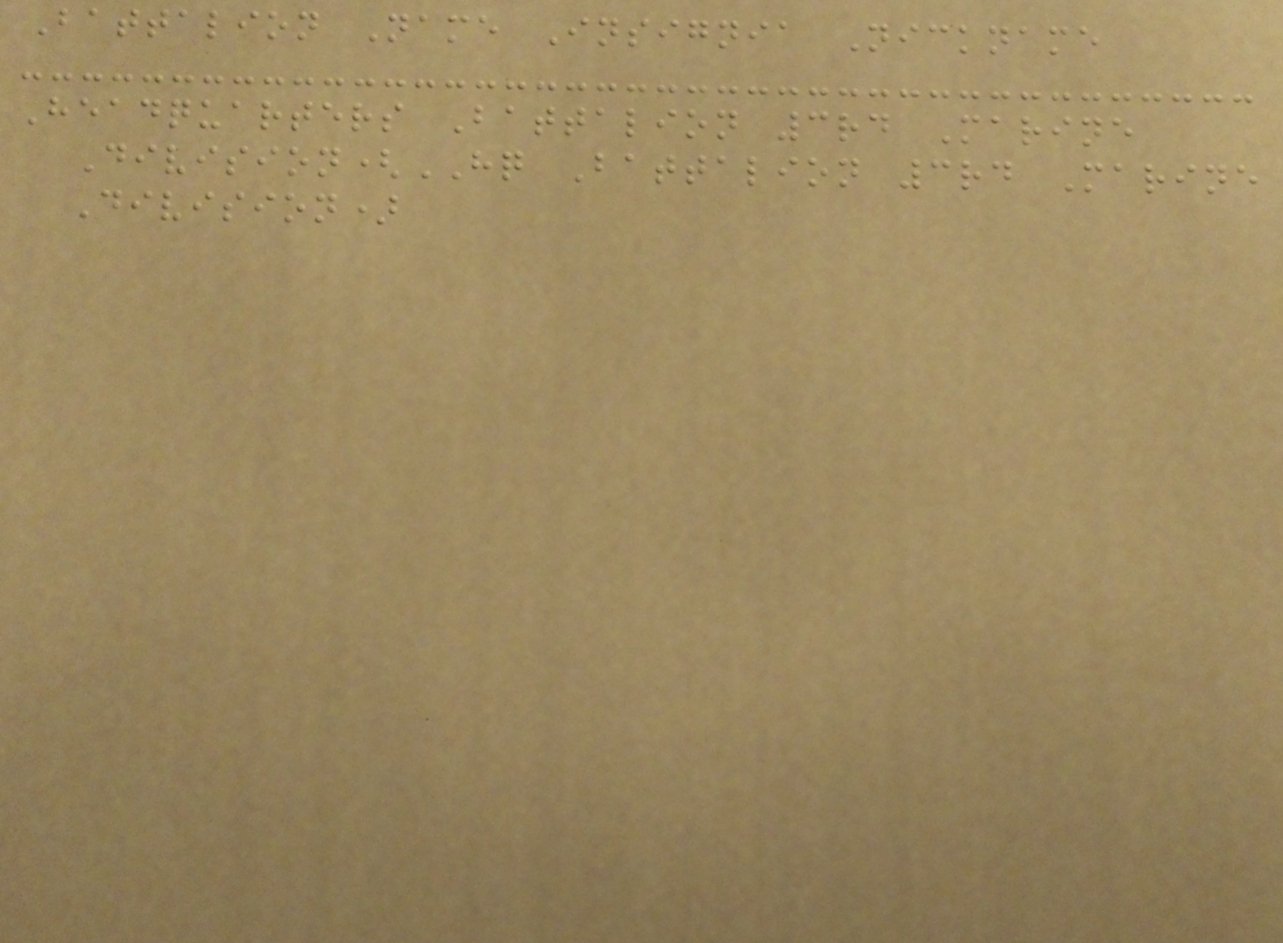Battalion Name Insignia Nickname
Headquarters Battalion 3rd Marine
Division(HQ Battalion 3rd Marine
Division)
